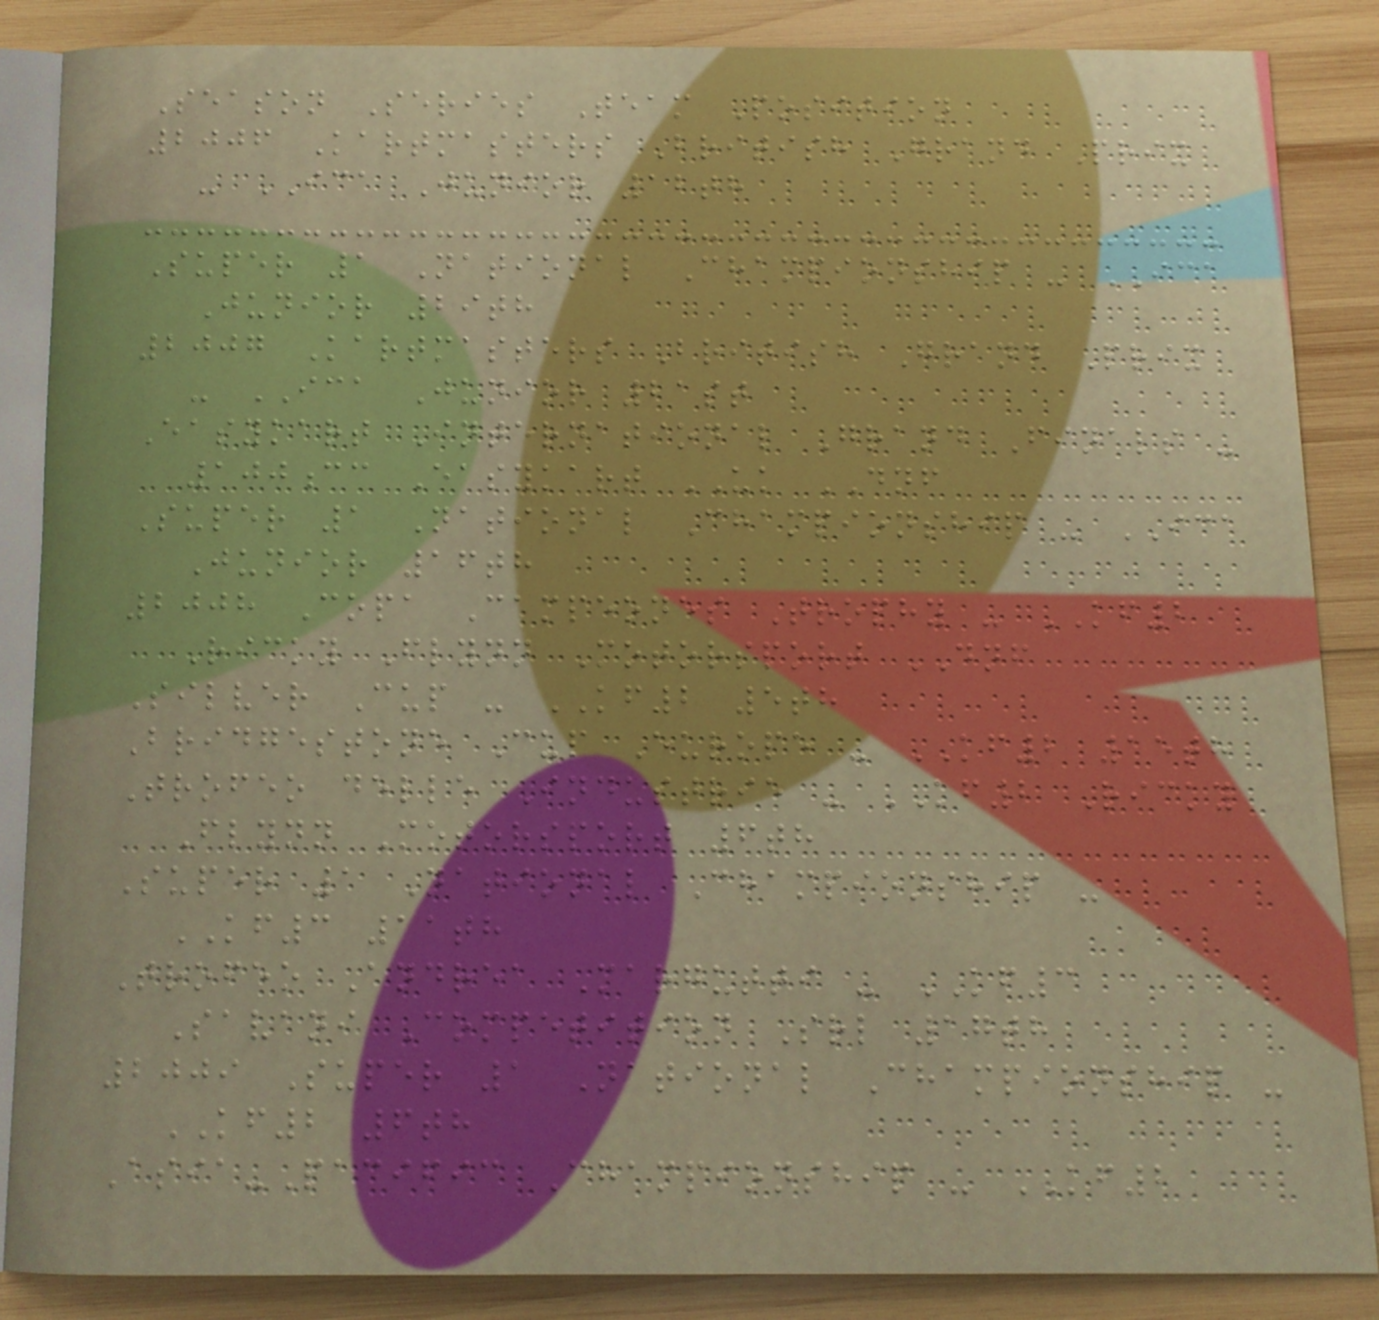Season Series Team Position
2006 Kartmasters British Grand Prix
- ICA Junior 12th
Super 1 National Championship - ICA
Junior 29th
2007 Kartmasters British Grand Prix
- ICA Junior 21st
Easykart International Grand Finals -
100cc Easykart UK DNF
Super 1 National Championship - ICA
Junior 16th
2008 Copa Campeones Trophy - KF2
Ricky Flynn Motorsport DNF
Silver Cup - KF2 5th
Bridgestone Cup Europe - KF2 15th
Trofeo delle Industrie - KF2 Ricky
Flynn Motorsport 6th
Super 1 National Championship -
KF3 11th
Trofeo Andrea Margutti - KF3
Savani Competition Srl 17th
2009 Super 1 National Championship -
KF2 6th
Asia-Pacific Championship - KF2
